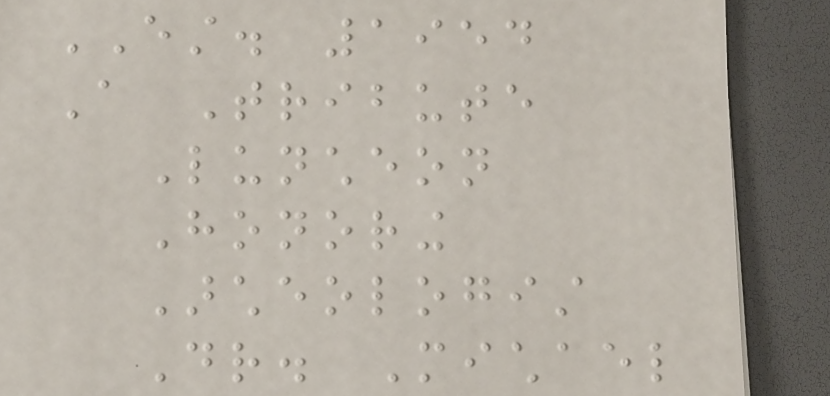EST. 1954
A Tribute
Luncheon
Honoring
Archeologist
Dr. Michael
